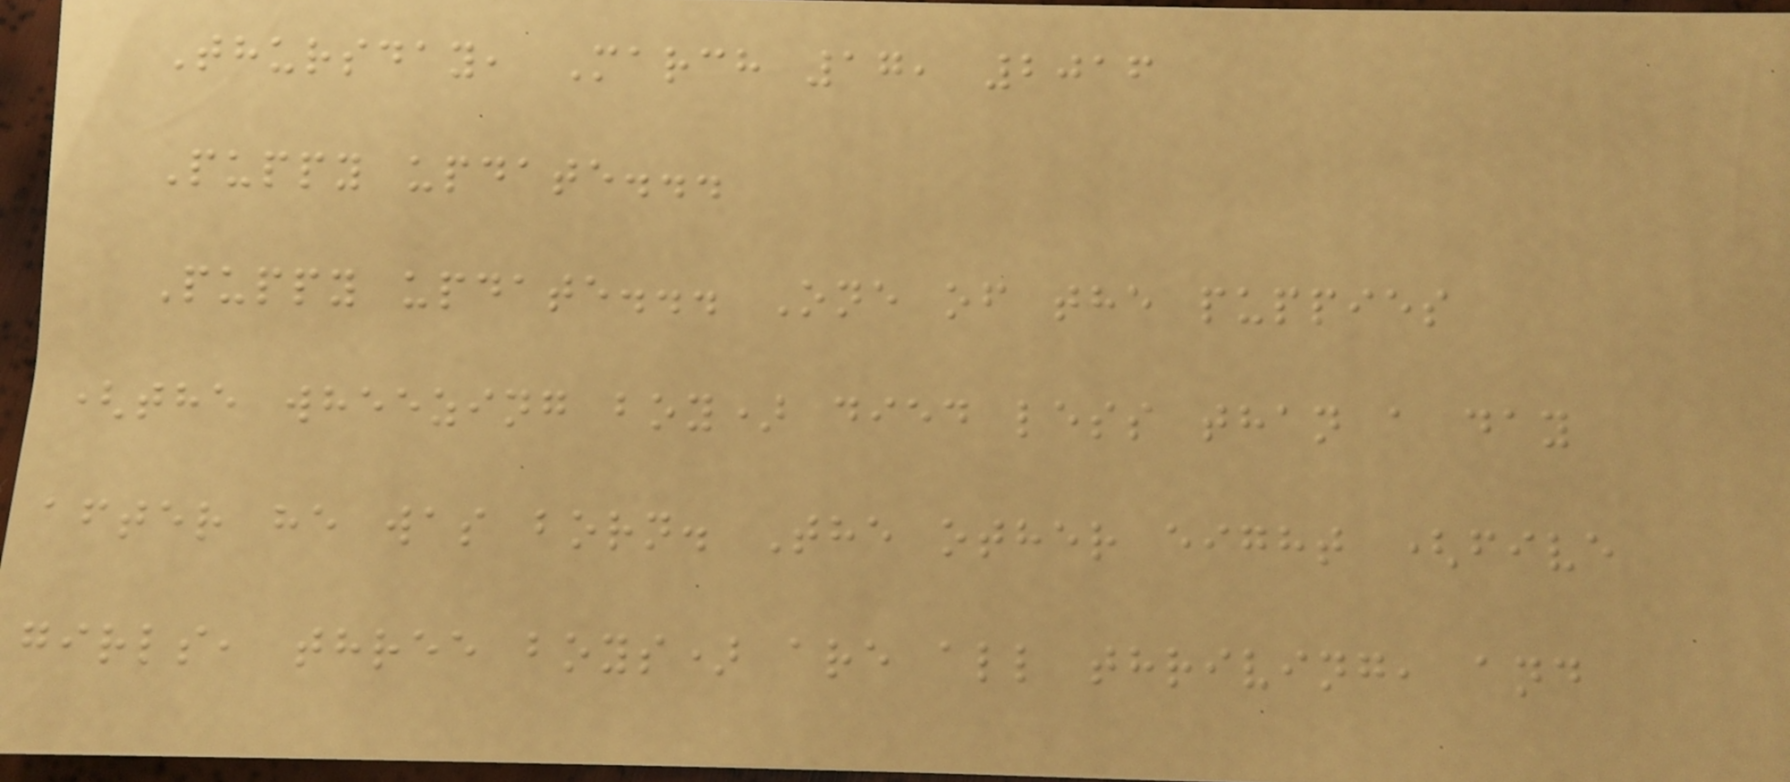Thursday, March 17, 2016
Puppy update...
Puppy update... One of the puppies
(the wheezing boy) died less than a day
after he was born. The other eight (five
girls, three boys) are all thriving, and
